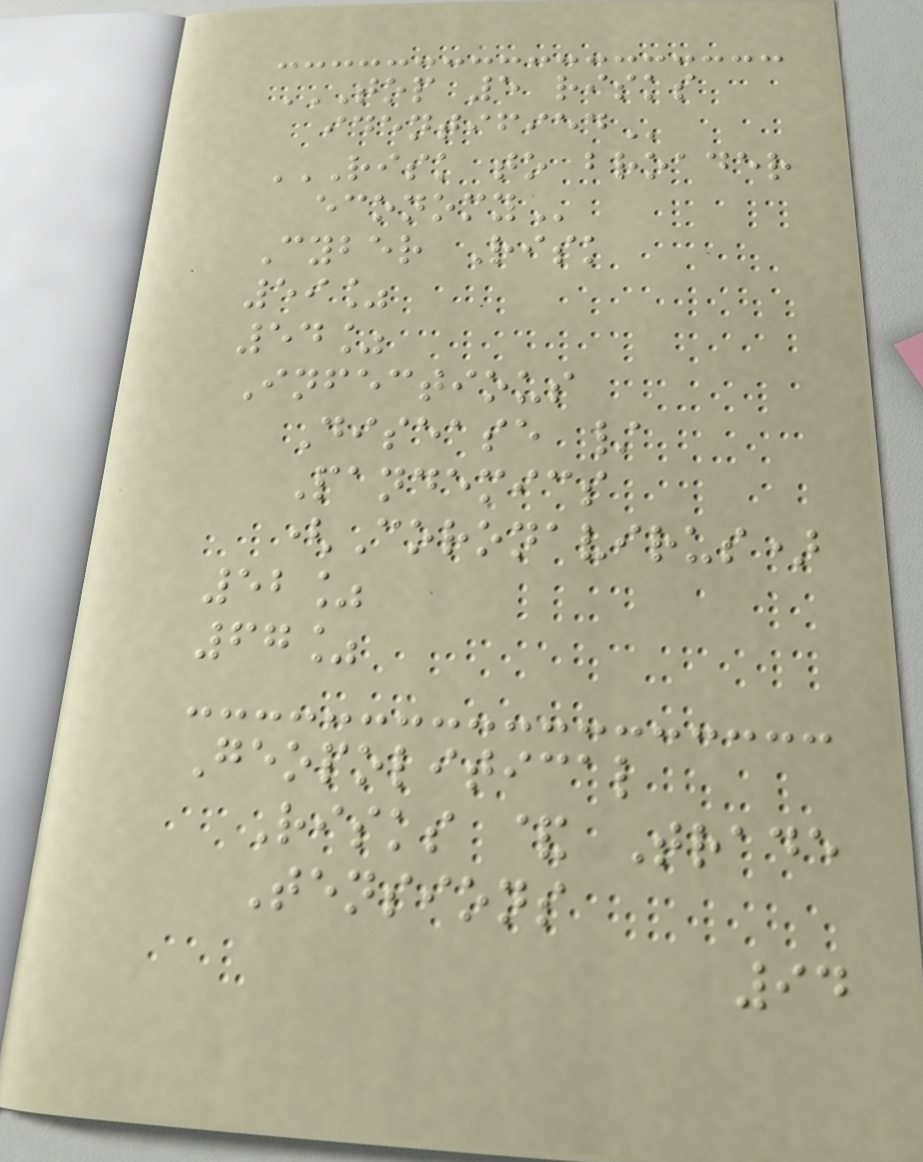TOP 5 RISKS
IDENTIFIED
RISK TO BROADER
ECONOMY
Cyber Risk
59%
54%
Infectious
Disease /
Pandemics
(Coronavirus)
52%
67%
Geopolitical
Risks & Trade
Tensions
94
